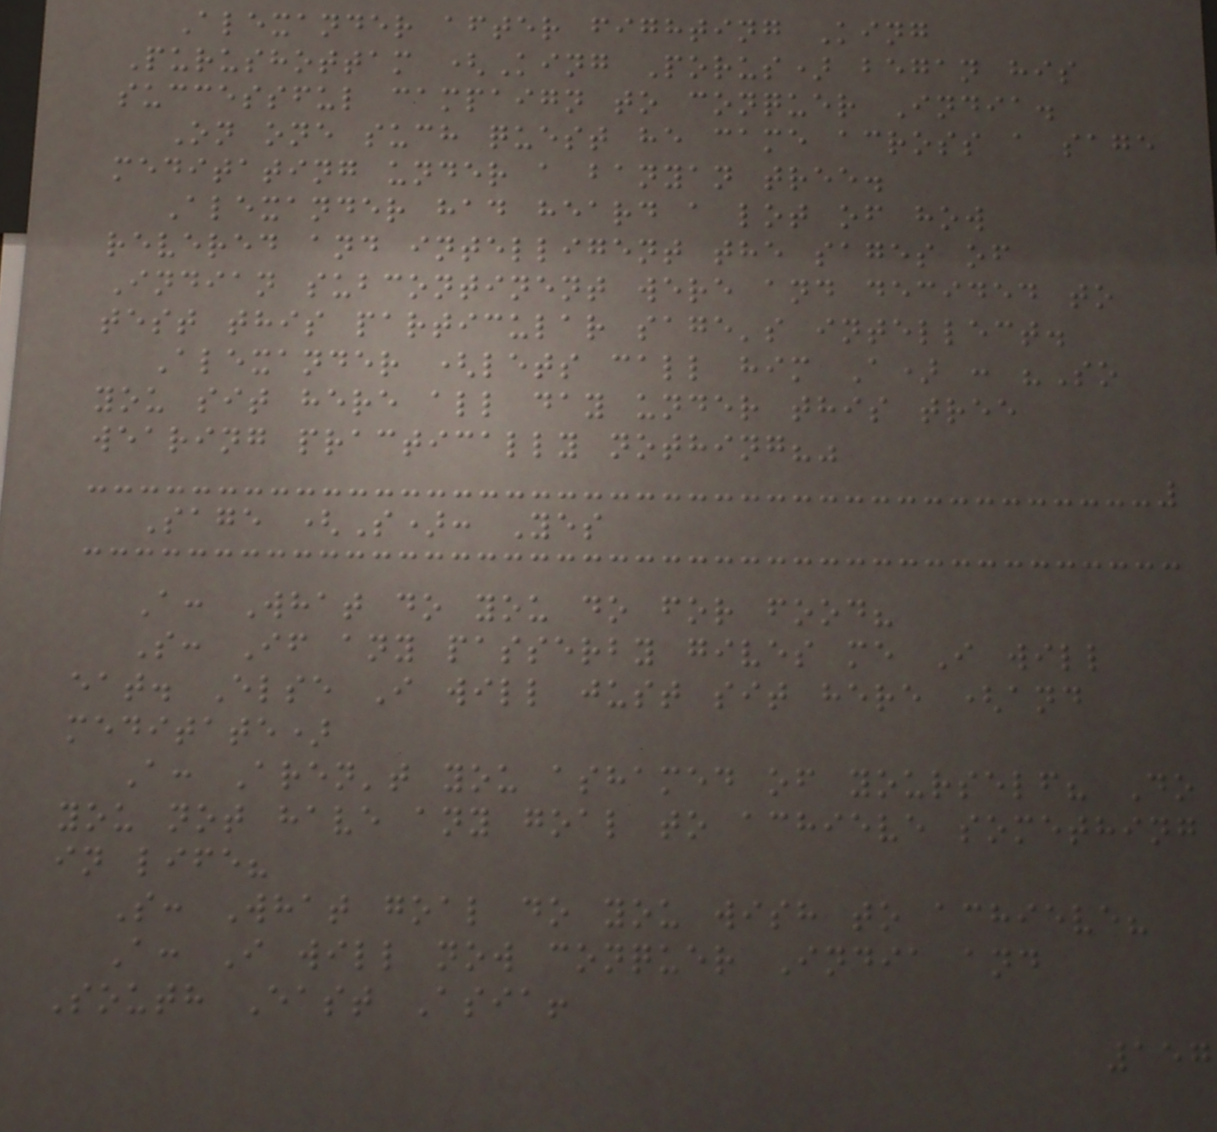Alexander after fighting King
Purushottam (King Porus) began his
successful campaign to conquer India.
On one such quest he came across a sage
meditating under a banyan tree.
Alexander had heard a lot of how
revered and intelligent the sages of
Indian subcontinent were and decided to
test this particular sage's intellect.
Alexander (lets call him A) : "So
you sit here all day under this tree
wearing practically nothing?"
Sage (S): Yes
A: What do you do for food?
S: If any passerby gives me I will
eat. Else I will just sit here (and
meditate)
A: Aren't you ashamed of yourself? Do
you not have any goal to achieve something
in life?
S: What goal do you wish to achieve?
A: I will now conquer India and
South East Asia!
157
